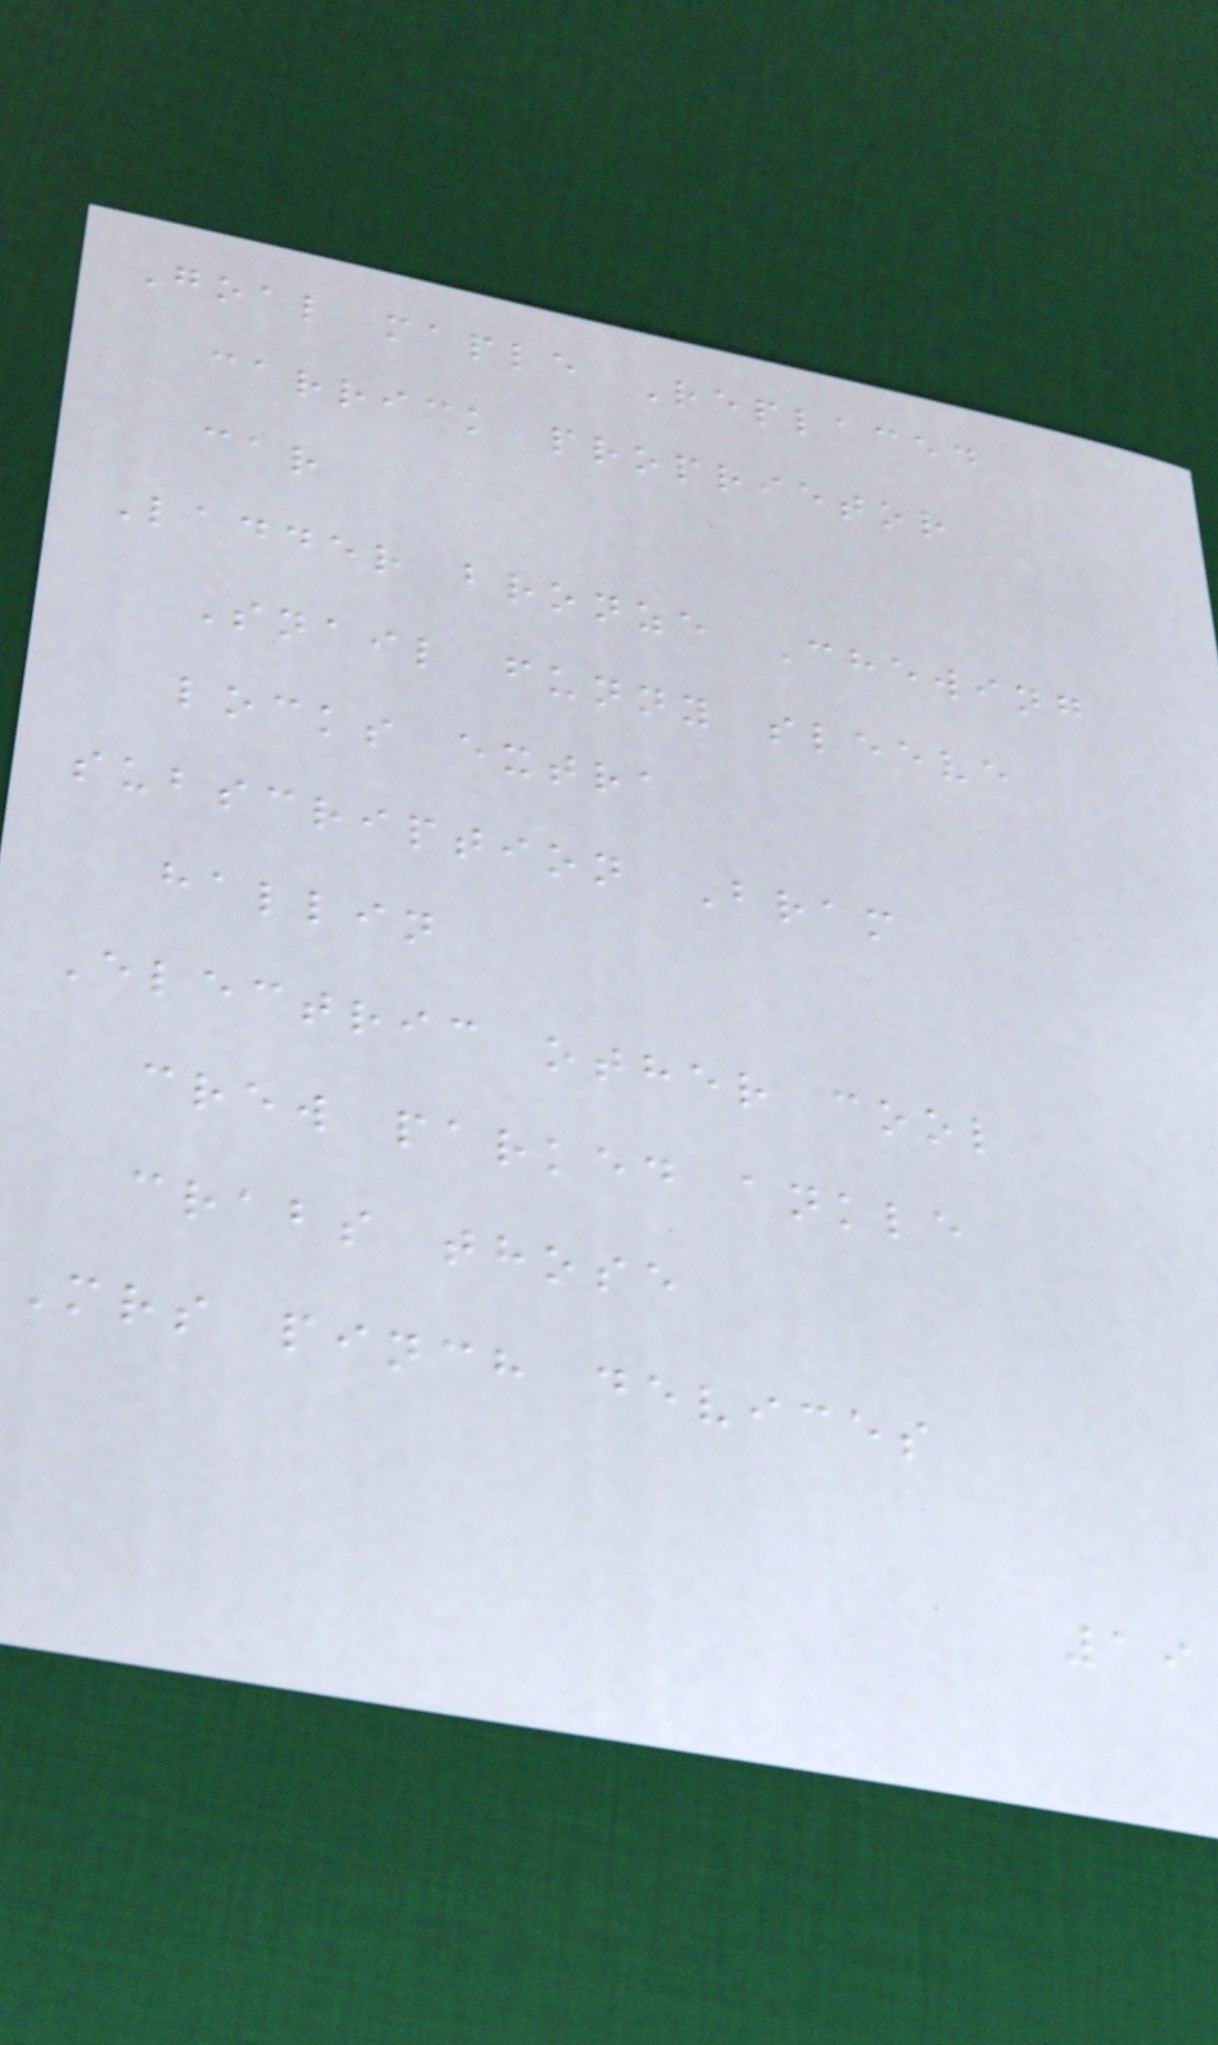Goal maple Replaced
carrick proprietor
car
Ladder bronze Chewing
Snail funny sleeve
locks extra
subscription Bram
hallin
Electric other cool
crew parked ankle
crabs those
Mrs pinch devices
19
